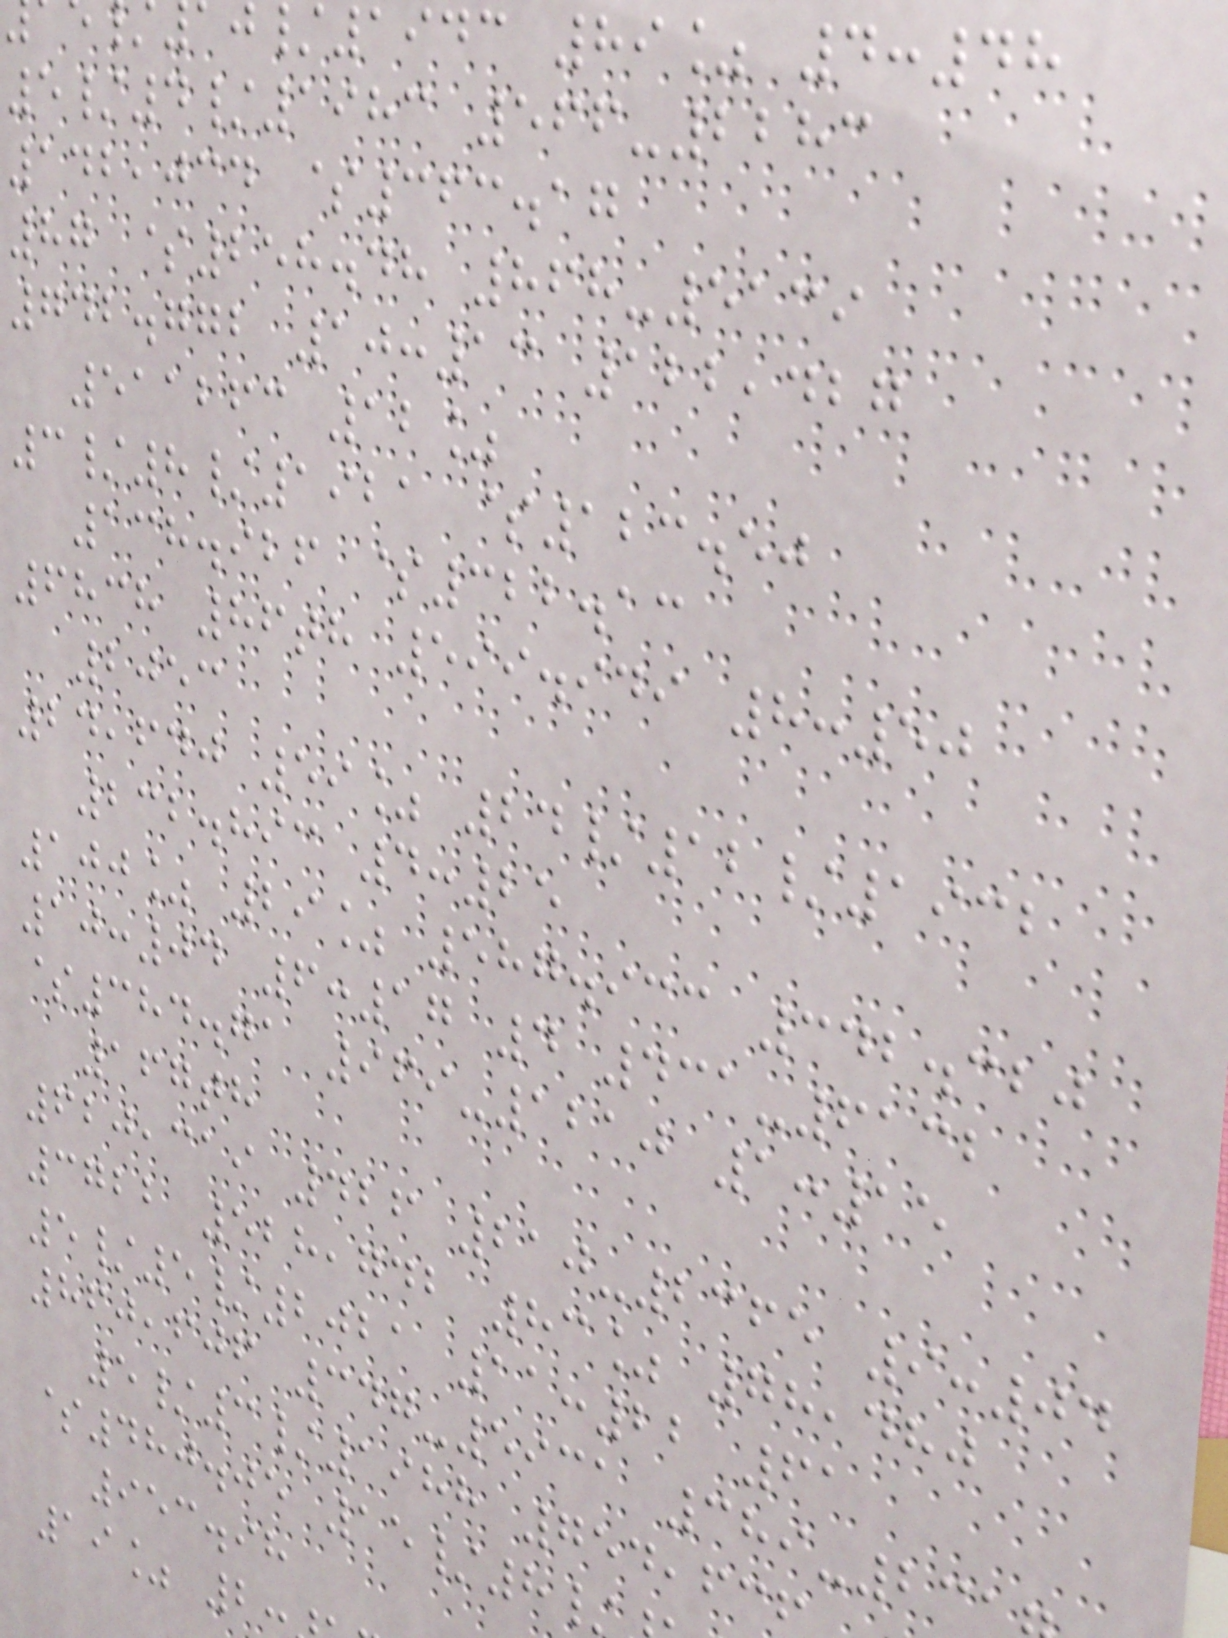/1943 89% 4:48
5/4/1983 566-2283
142,034 $363.17
87 $258.48 868-5139
742.772 10:13 122,427
511263 12%
3/8/1921 $123.50
138.926 $322.13
6838 86th 599.949 8:50
2053
24,640 59% 24/12/1932
232.893 4:25
100% 29% 587.933 342.320
10:04 6:17 4 431-6132
$384.71 969-1210 1:15
167th
620,319 426 210-2365 9:04
3722 528,742 83% 78,480
5/5/2021 11:22 61
860,606 347-5931 389-23
5/3/1988 754,63
$480.05 15/8
953.98
19% 2:
